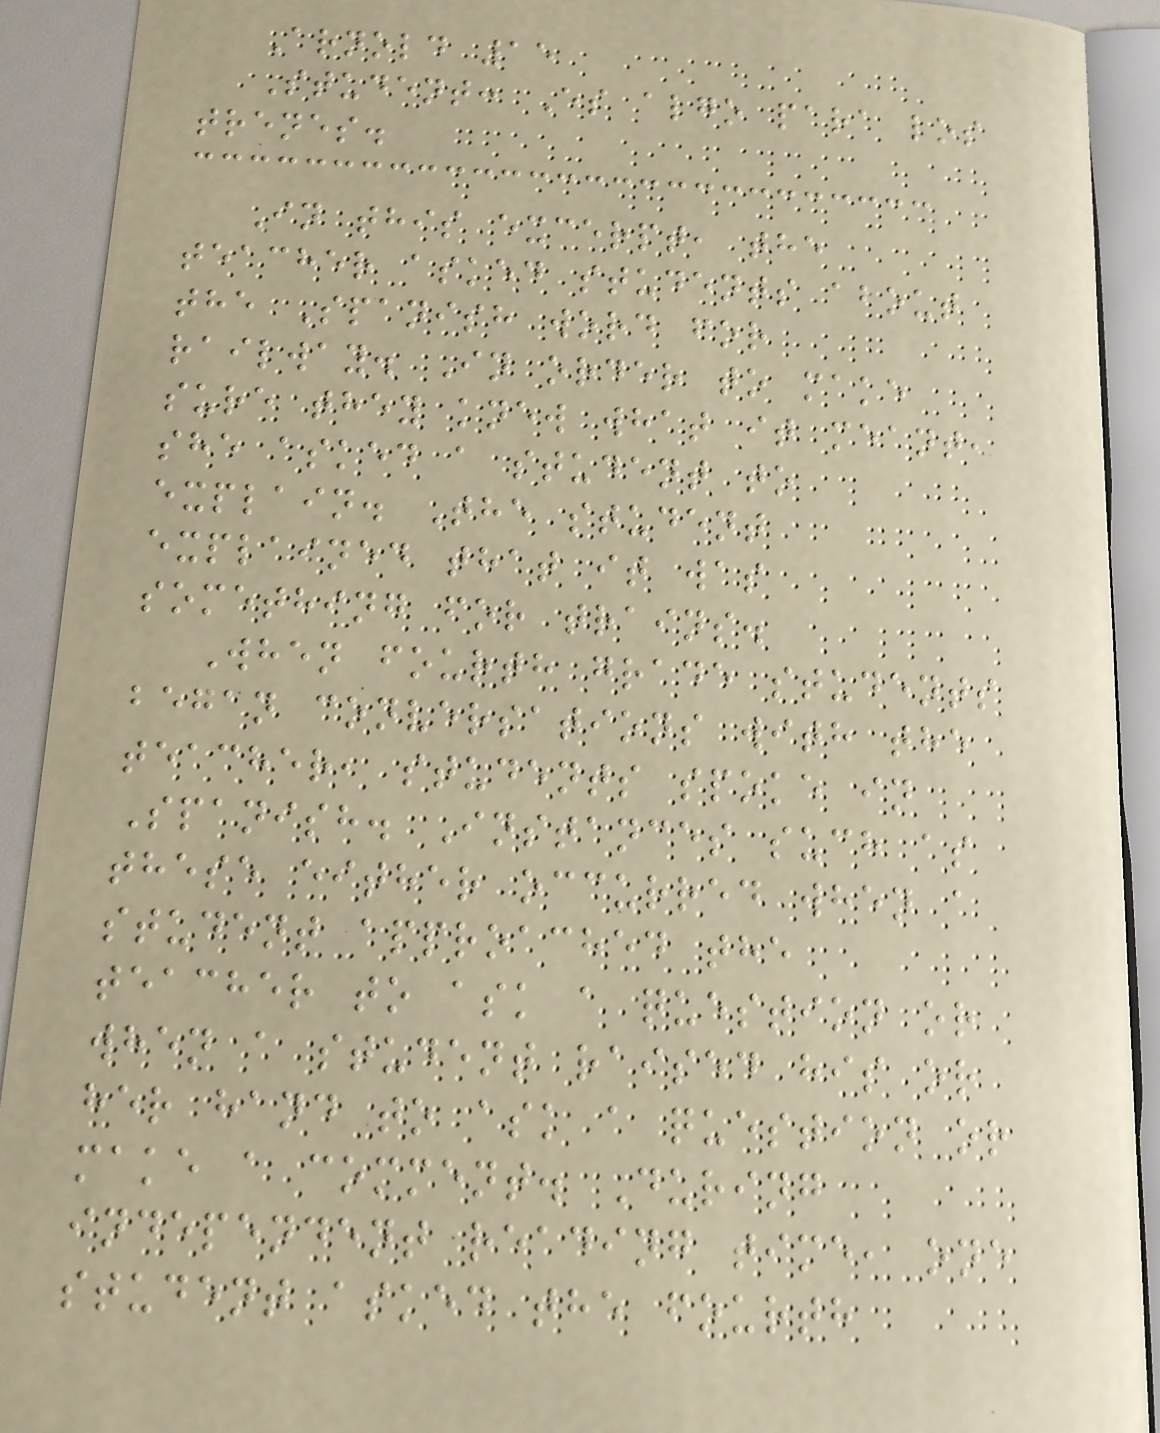Arnold 15
Student: Es algo para los
trenes.
In this excerpt, the
teacher asked students about
the Spanish word for
railway. In order to make
sure they knew what it meant,
she asked a student to
explain. The student
explained that it was
something for trains.
When fourth grade students
began conversations with the
teacher, students spoke in
Spanish. Instances such as
these either occurred when a
student approached the
teacher to ask a question or
when a student raised his or
her hand to ask a question or
make a comment. During
independent reading time, one
student asked the fourth
